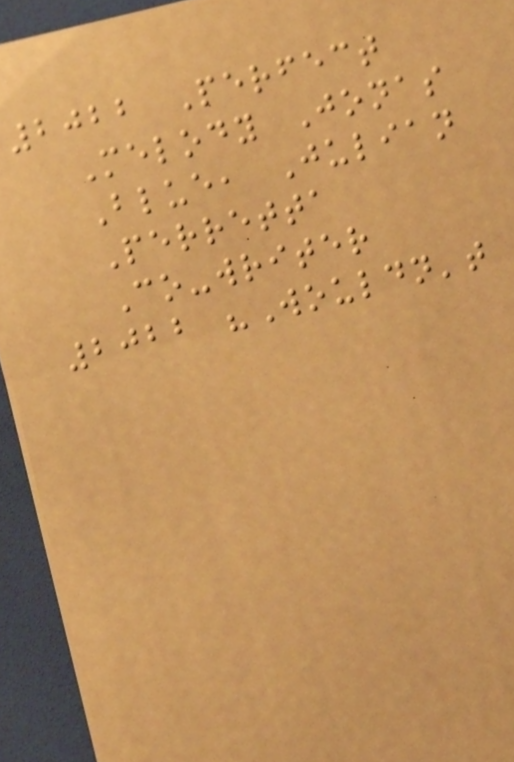2022 Perfect
Melody Jonas
Blue, Julian
Perretta
Co-writer
2022 "Wouldn't
